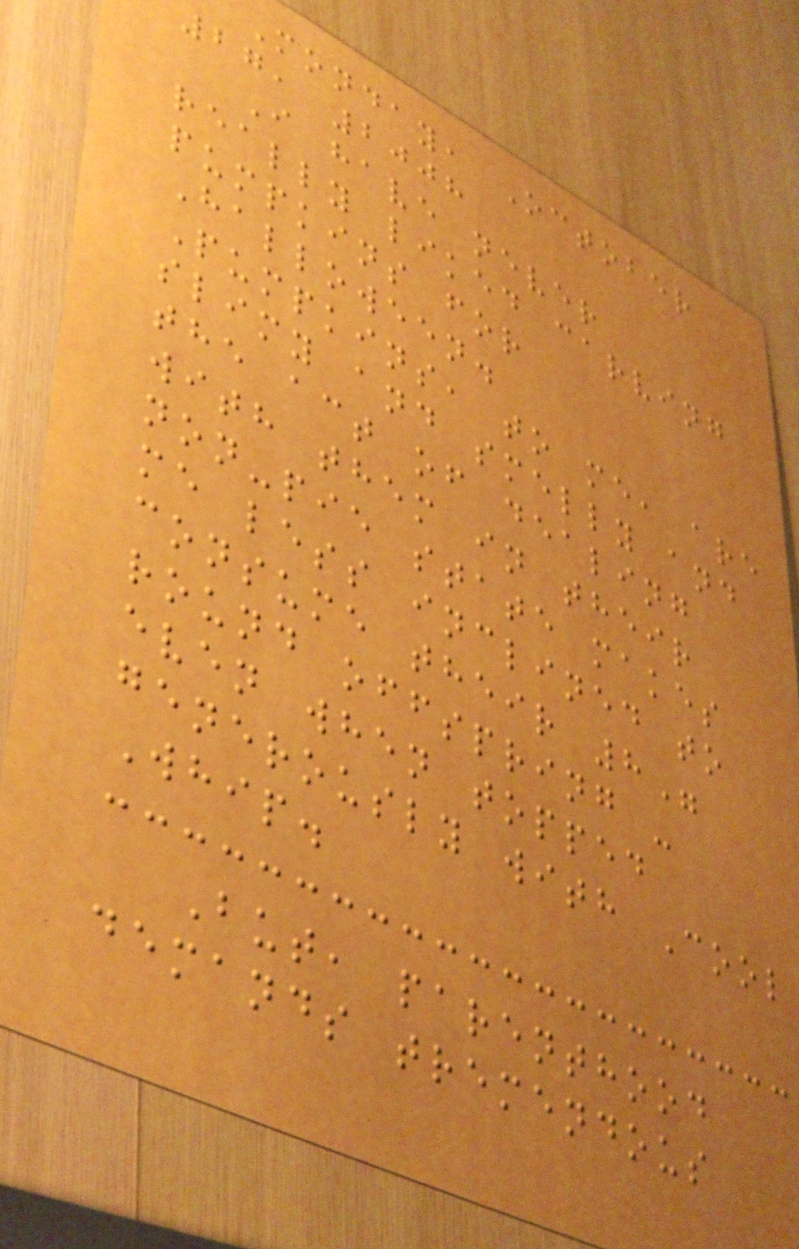Monday, October
27, 2008
I have never
really liked carving
pumpkins for
Halloween.
Pumpkins, to me, are
slimy and smelly and
the act of dealing
with them in their
non-pie state makes
me less inclined to
consume their 8"
round offspring -
even when topped
generously with Cool
Whip.
But, parenthood
demands tremendous
